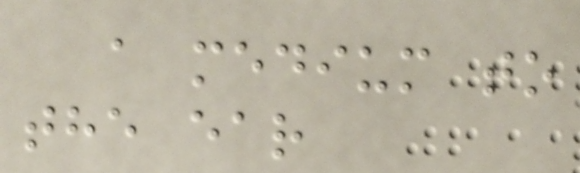a medium to
the ear
